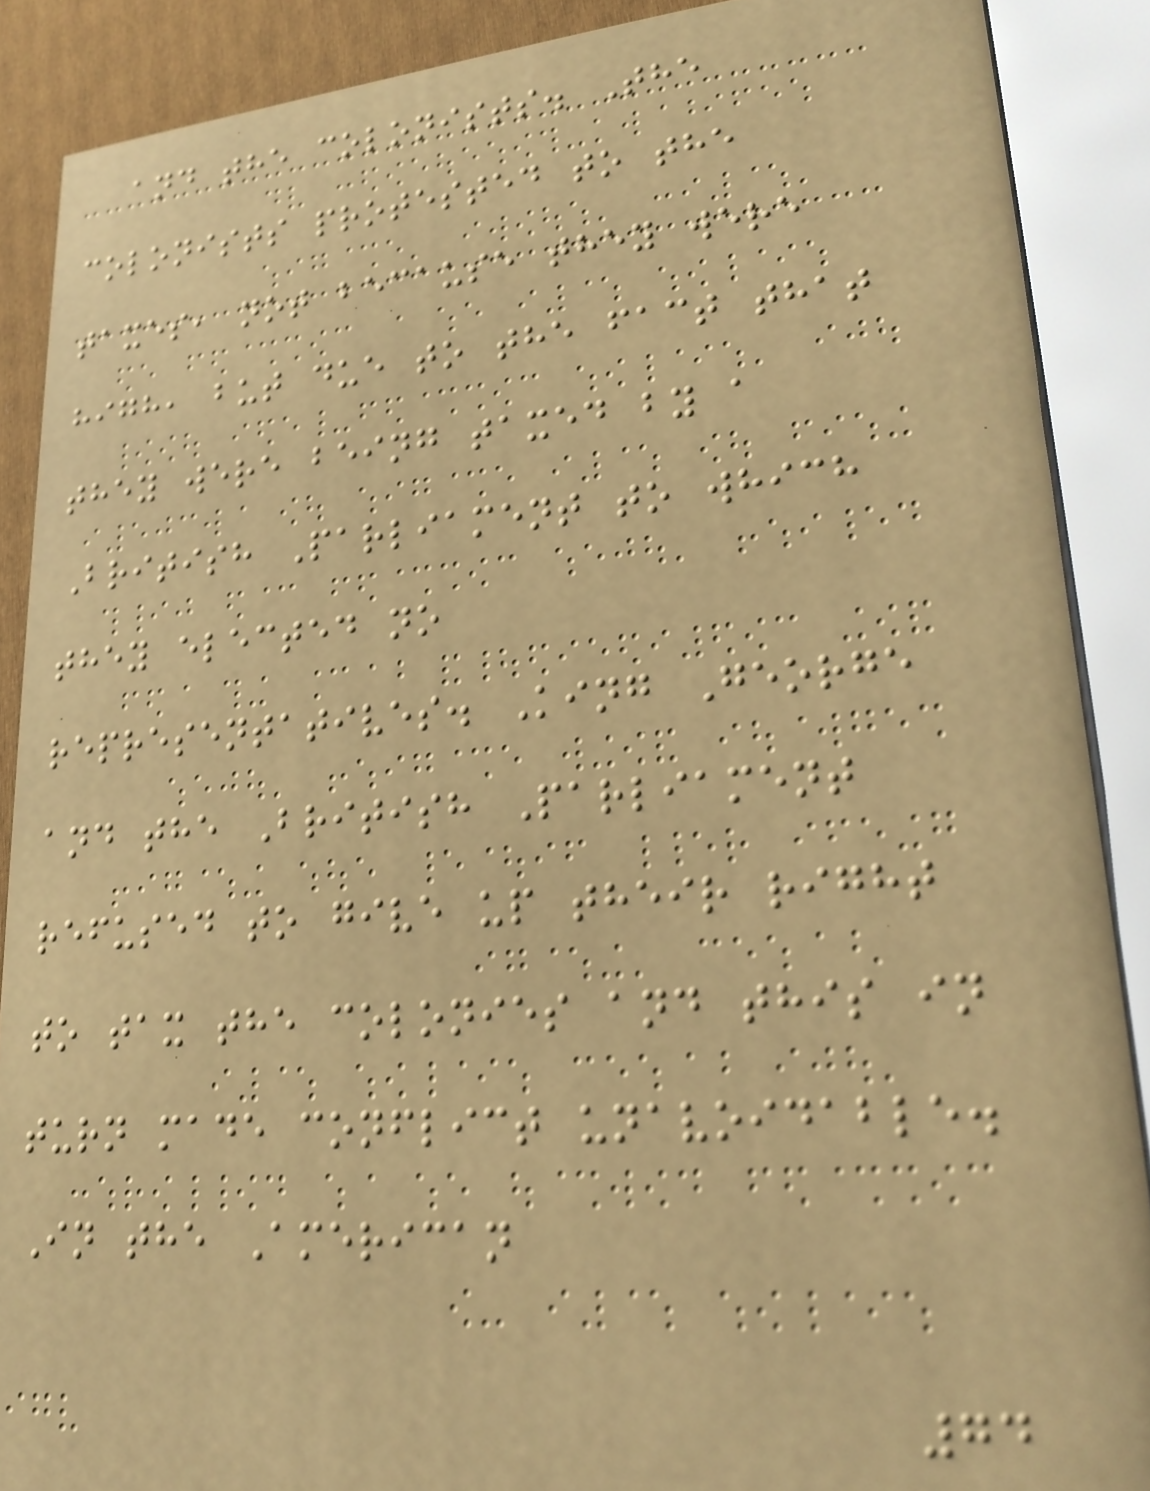and the colonists. The
colonists protested to the
taxes, not because they were
high, but due to the fact that
they were being taxed by a
British Parliament to which
they elected no
representatives. King George
and the British Parliament
refused to give up their right
to tax the colonies and this in
turn made conflict unavoidable.
In the American
74
